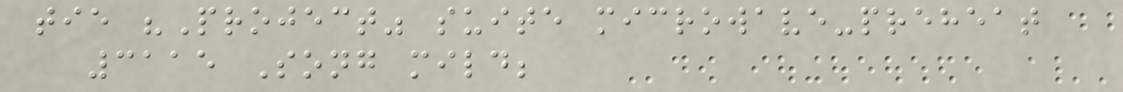tie "Project" suite microwave-preheat
3115 Song mild;
